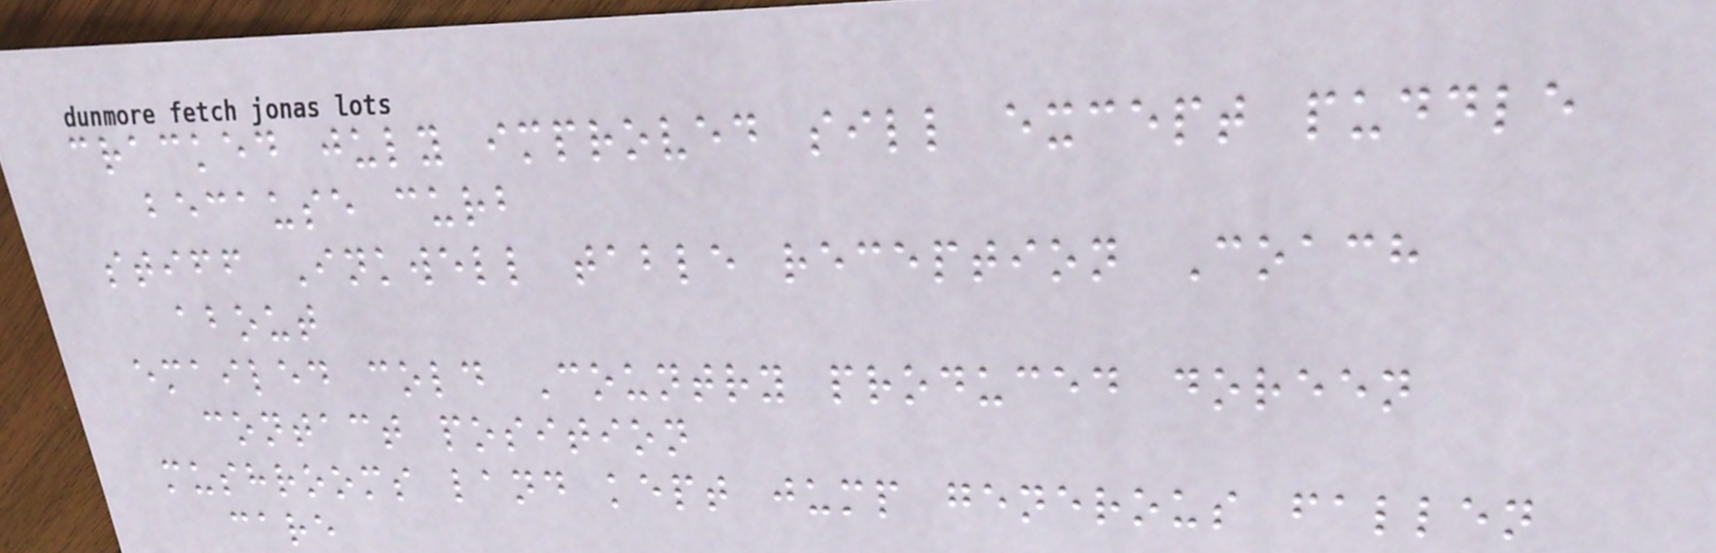cracked july improved sill except puddle
because curb
stiff Inkwell table reception Coach
about
emailed cold Country produced doreen
contact position
mushrooms land kept jump generous fallen
care
